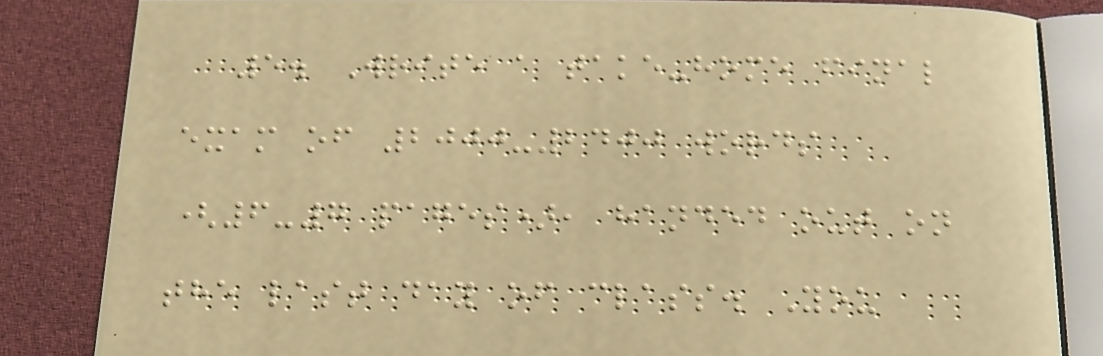5. Write a take-home final
exam of 2000-2400 words
(6-7 pages), handed out on
the last day of class. You
